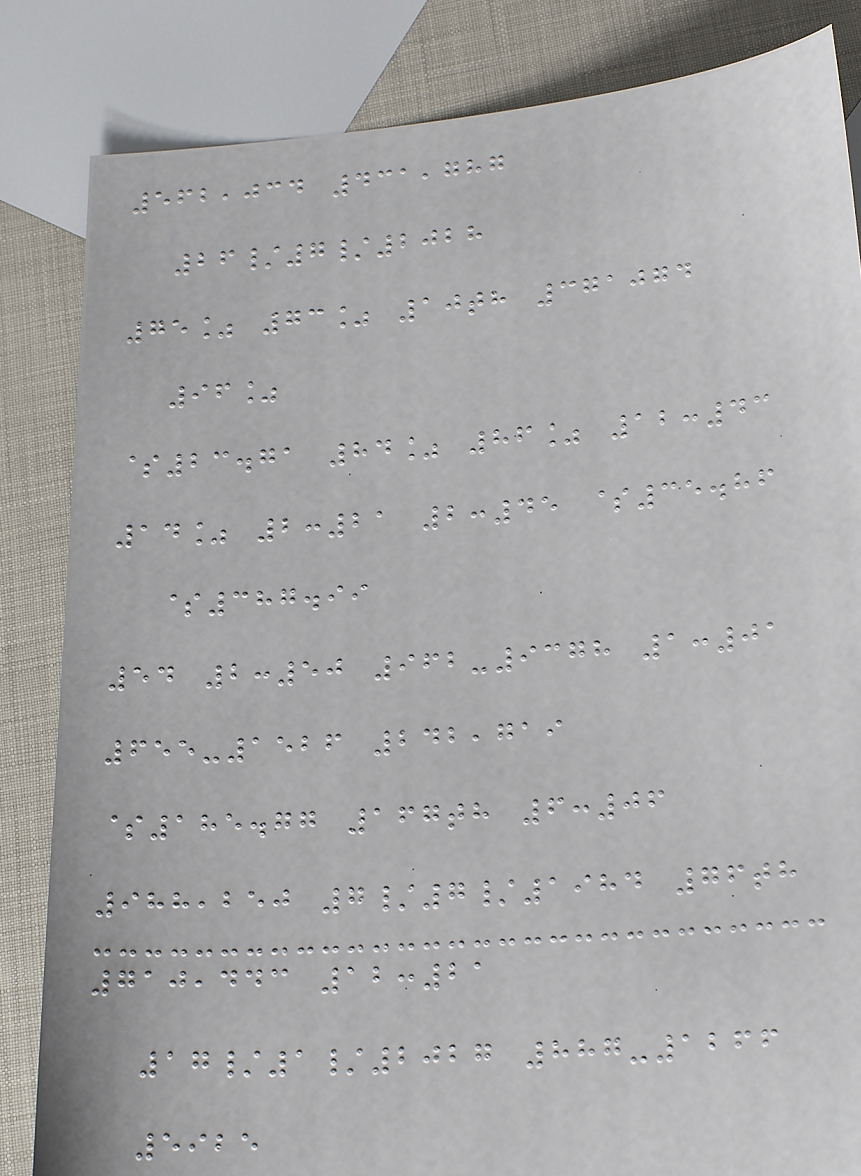562,034 431,787
26/7/2028
75% 73% 10th 371074
96%
$23.71 84% 86% 12:43
14% 2:21 2:45 $35.86
$387.99
54 2:50 962-9378 1:01
655-1526 242,719
$185.77 167th 6:06
988,250 7/7/1984 76th
710,443 12:21
17/1/2027 887-1266
5925
